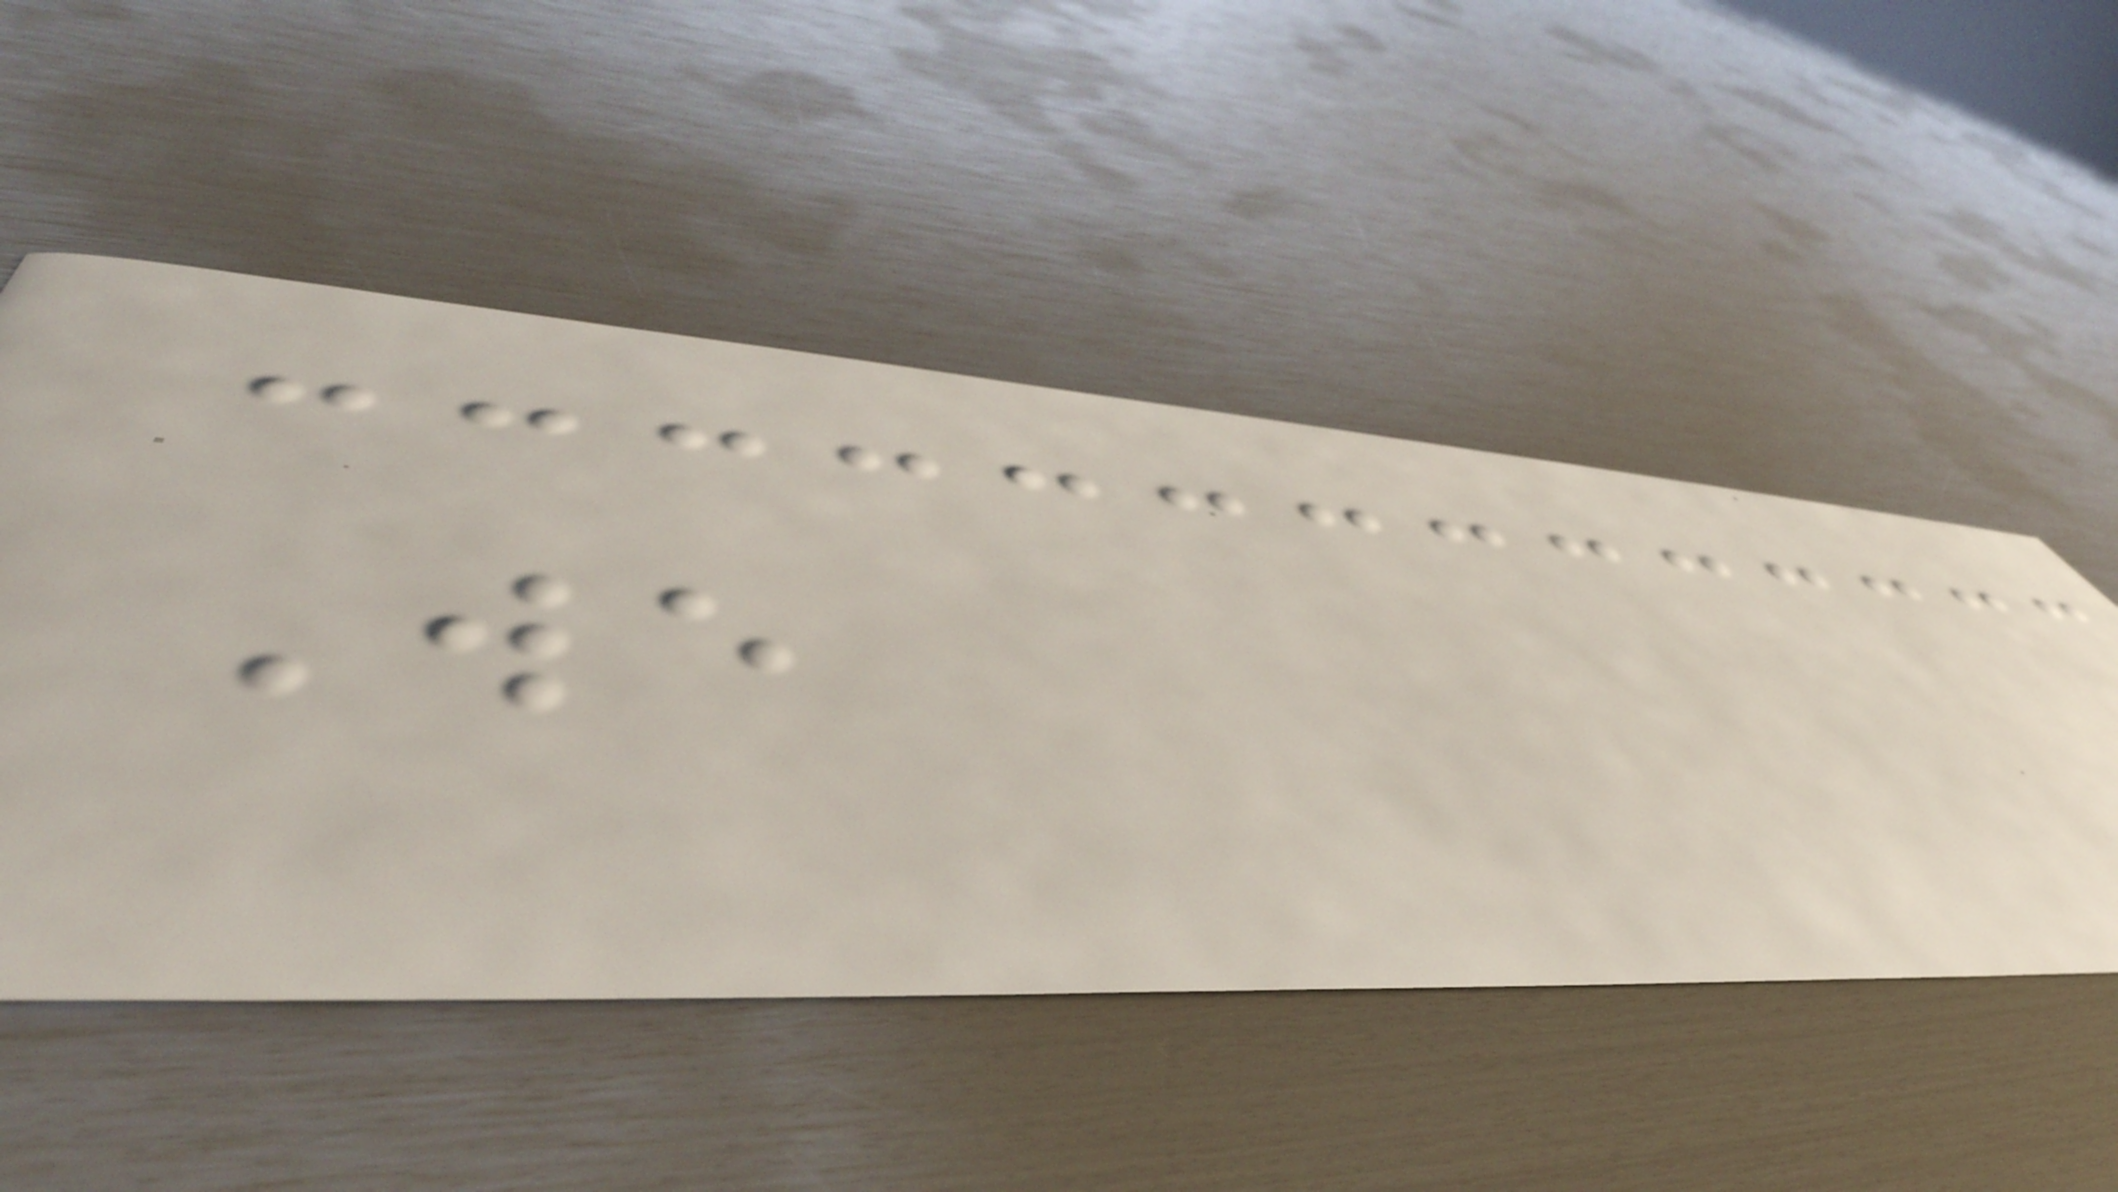We
